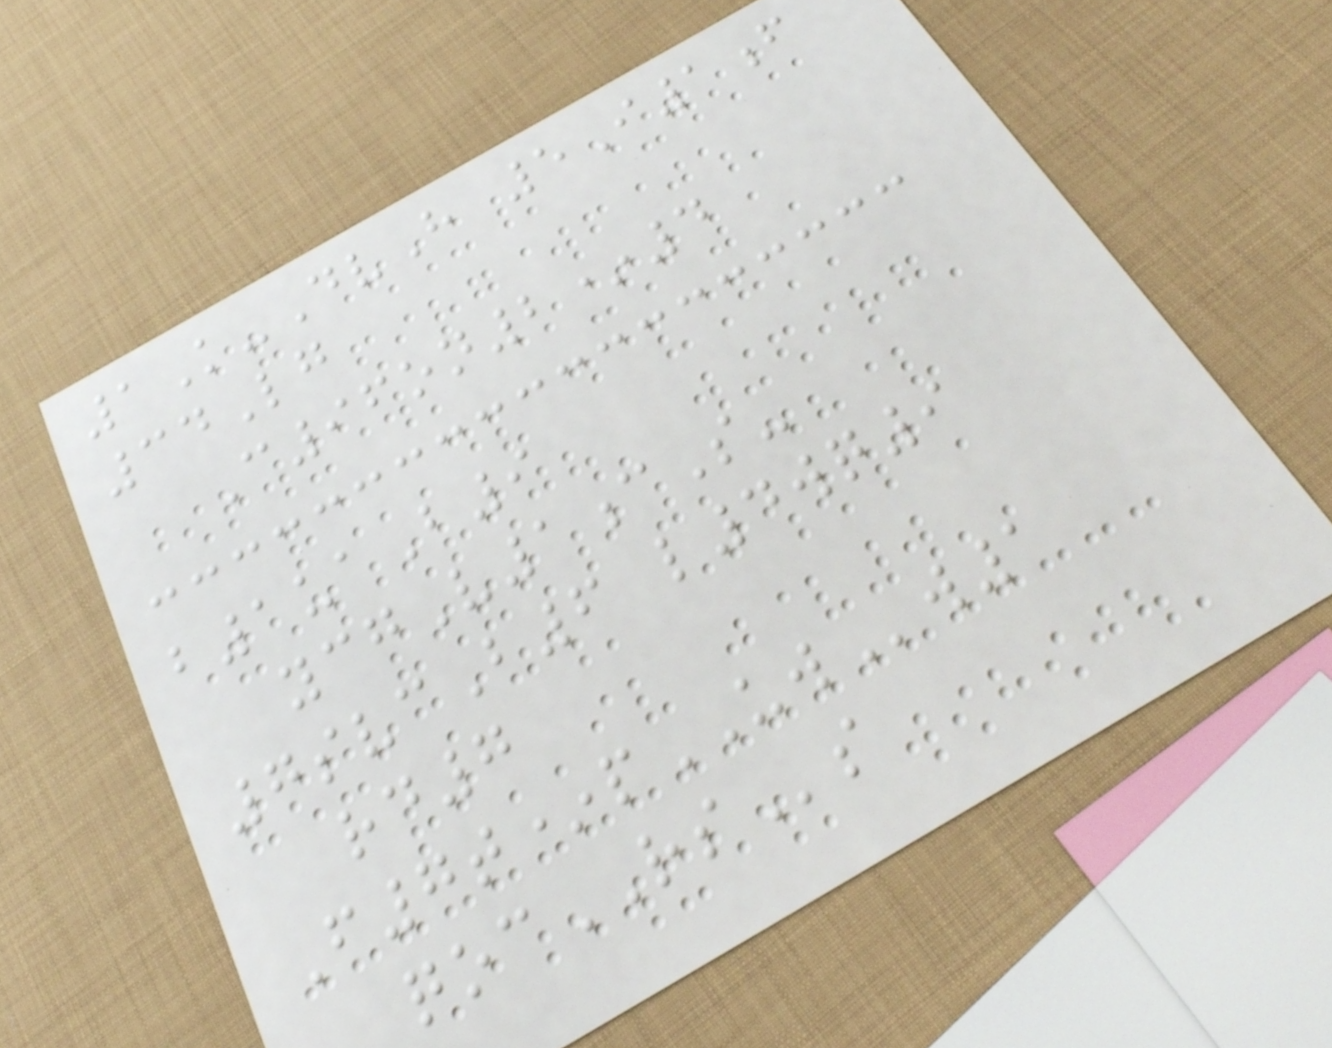1K-DvH 5I1f
34Lg
C96on2*4
b1uaB9
ycgV1cS-
7svcB6 l4wq9
rd7
F7t*pUWw1
qocRSs
